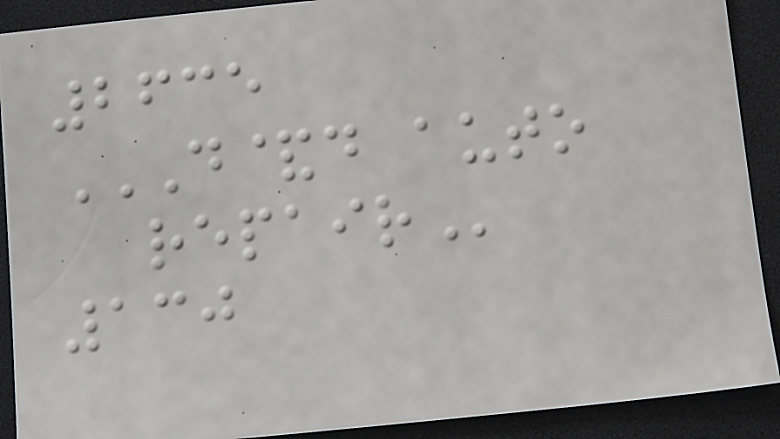2635
D&D AUTO
REPAIR
130
